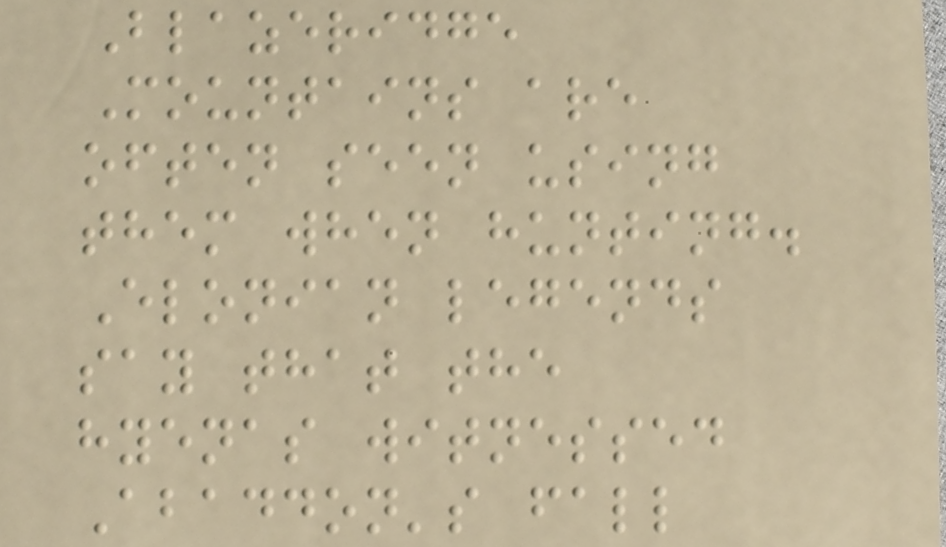Blazeridge
Mountains are
often seen using
them when hunting.
Elonian legends
say that the
hyenas witnessed
Abaddon's fall
